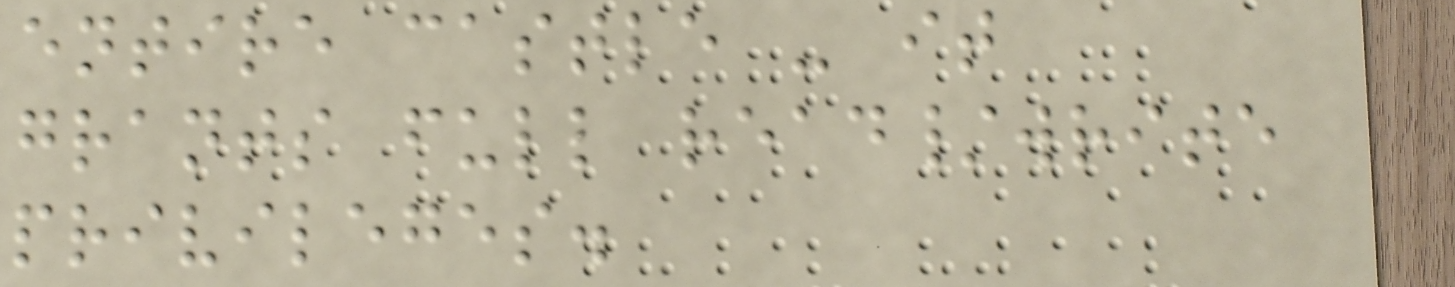entire castle - it
grants full read/write
privileges.
